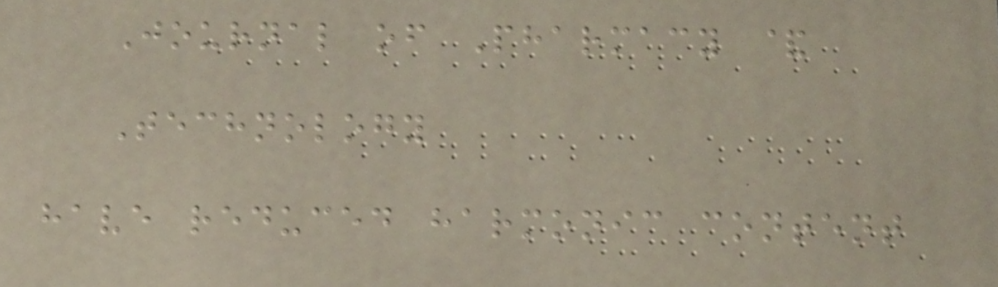Journal of Pharmacy &
Technology
have reduced harmonic content
